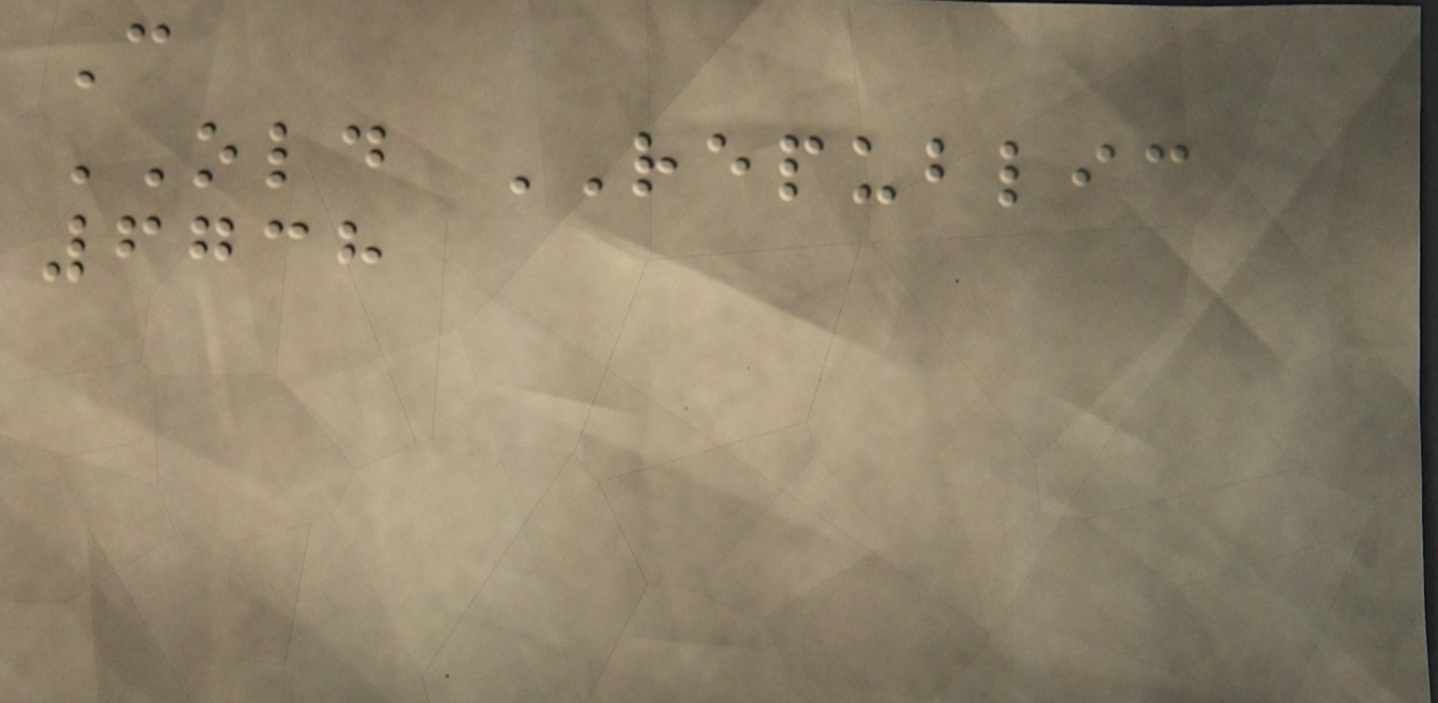C
OLD REPUBLIC
6738
